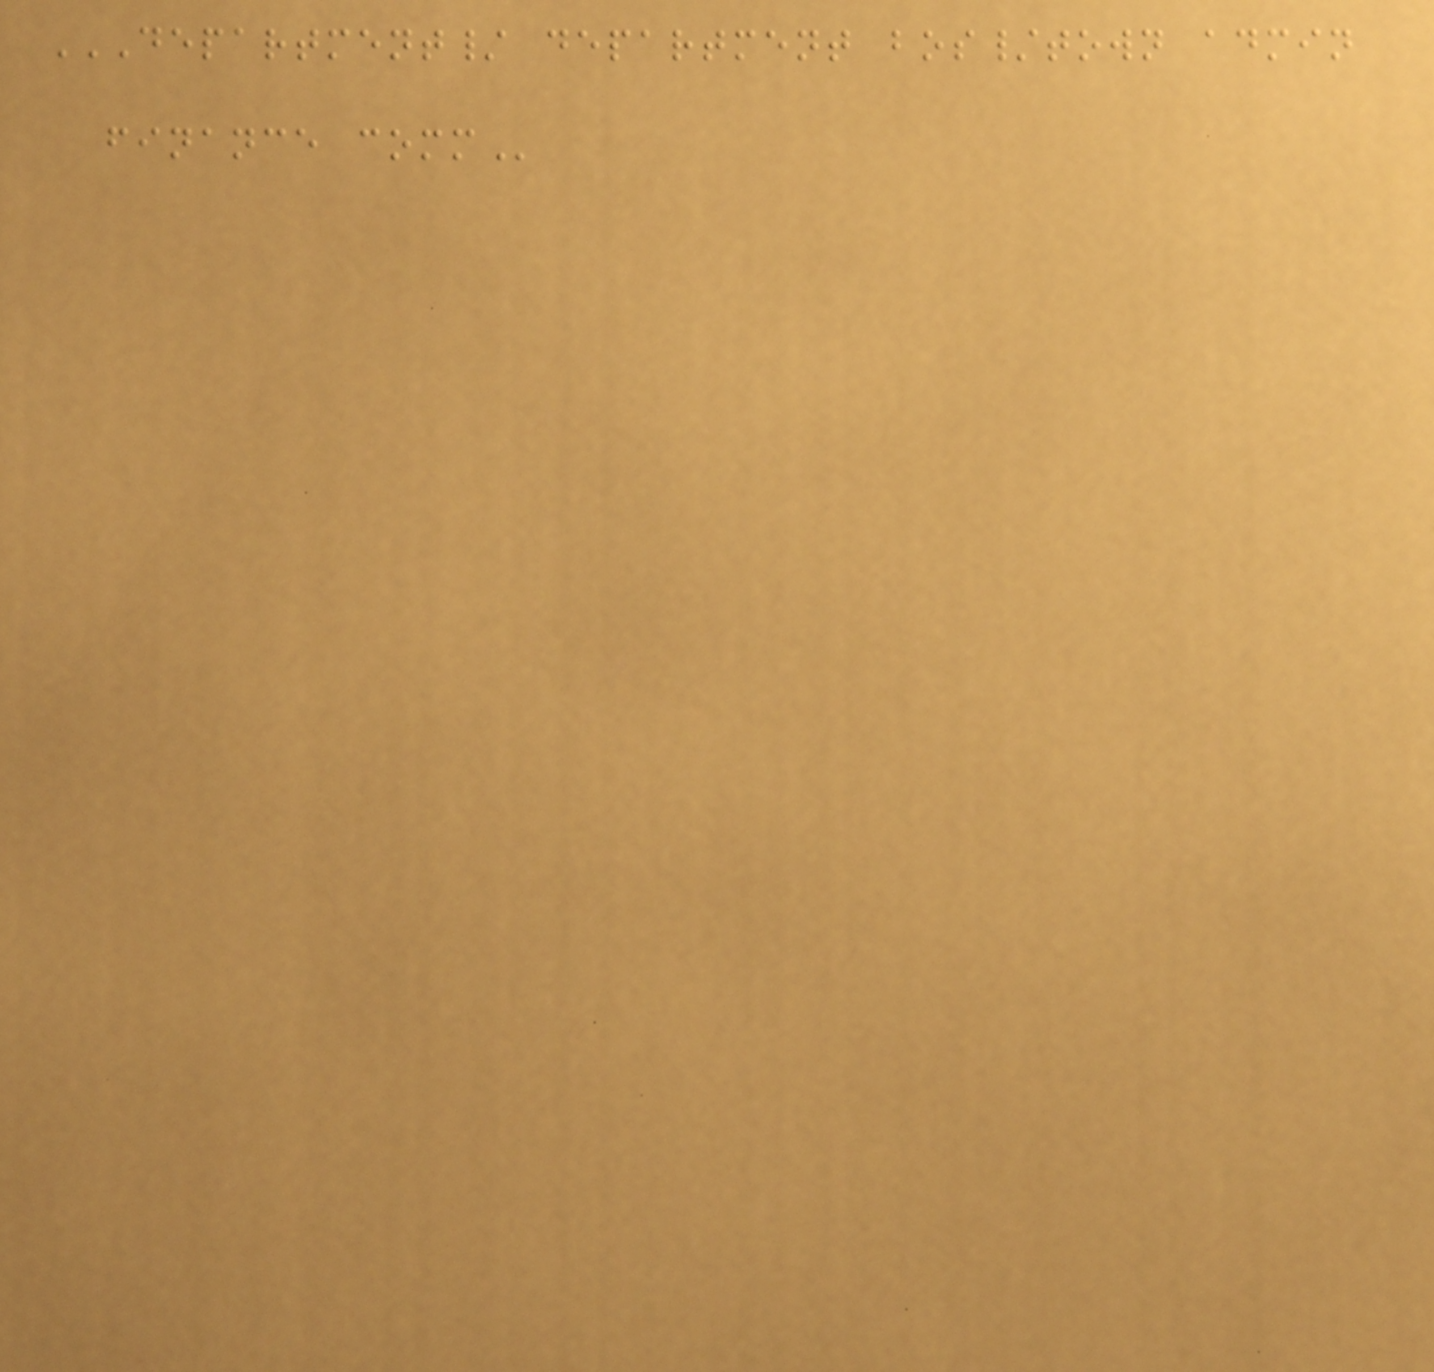DEPARTMENT/ DEPARTMENT BOS/TOWN ADMIN
FINANCE COMM
